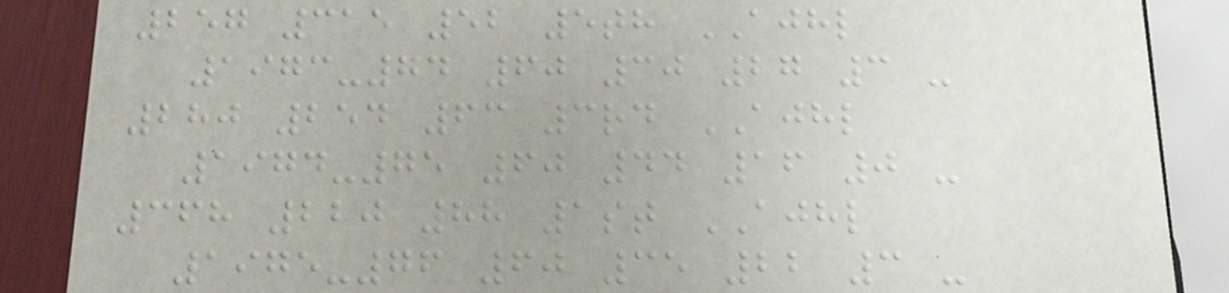257 315 52 5th AJHL
1973-74 60 30 27 3 -
280 254 63 3rd AJHL
1974-75 60 44 16 0 -
368 220 88 1st AJHL
1975-76 60 35 22 3 -
